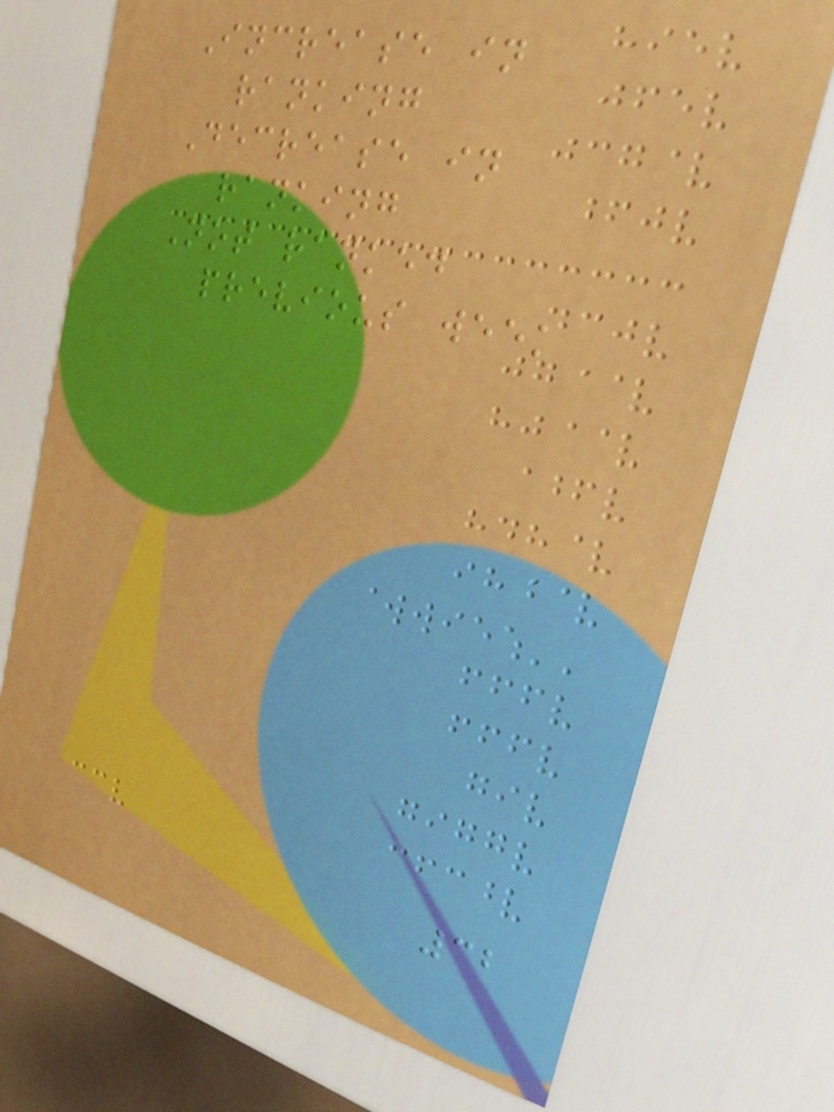Increase in
ranking
Decrease in
ranking
Not ranked
previous week
32
